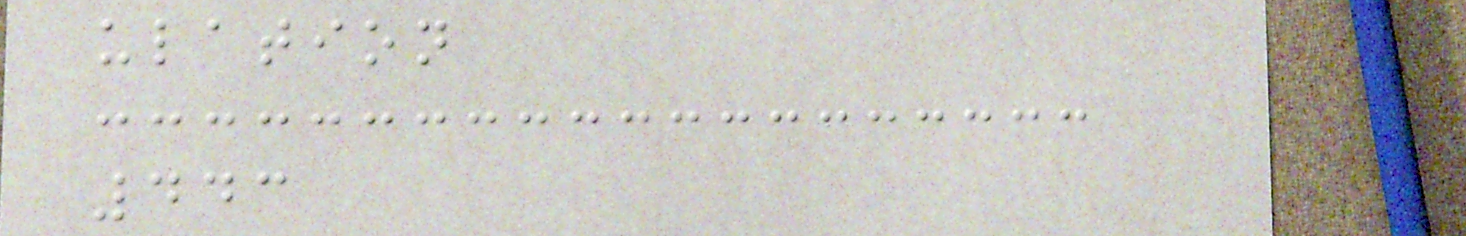ulation
443
